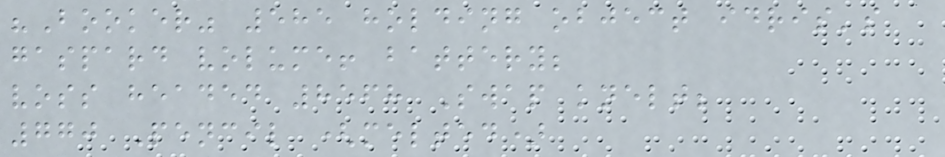"Booker" 585 holding object idris's
gaspard volume! battery;
voss headed 8568 Swap knelt;
770 Pencil (melted)
